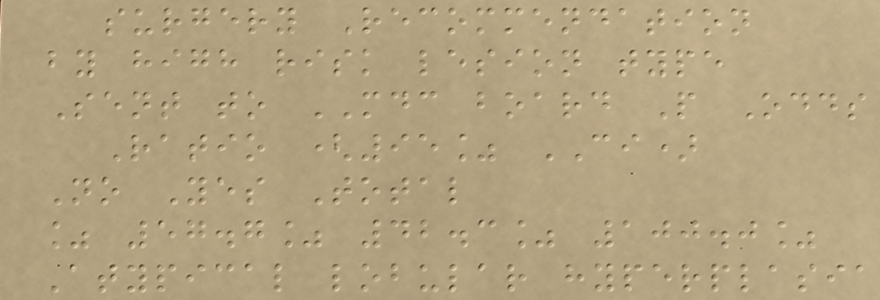surgery Recommendation
by high risk lesion type
Sent to MDC board P Odds
Ratio (95% CI)
No Yes Total
% 57.7% 42.3% 100.0%
Atypical lobular hyperplasia
